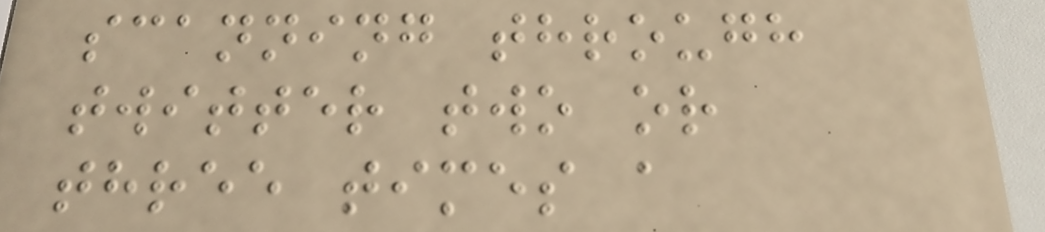scanning through
twitter two or
three times a
